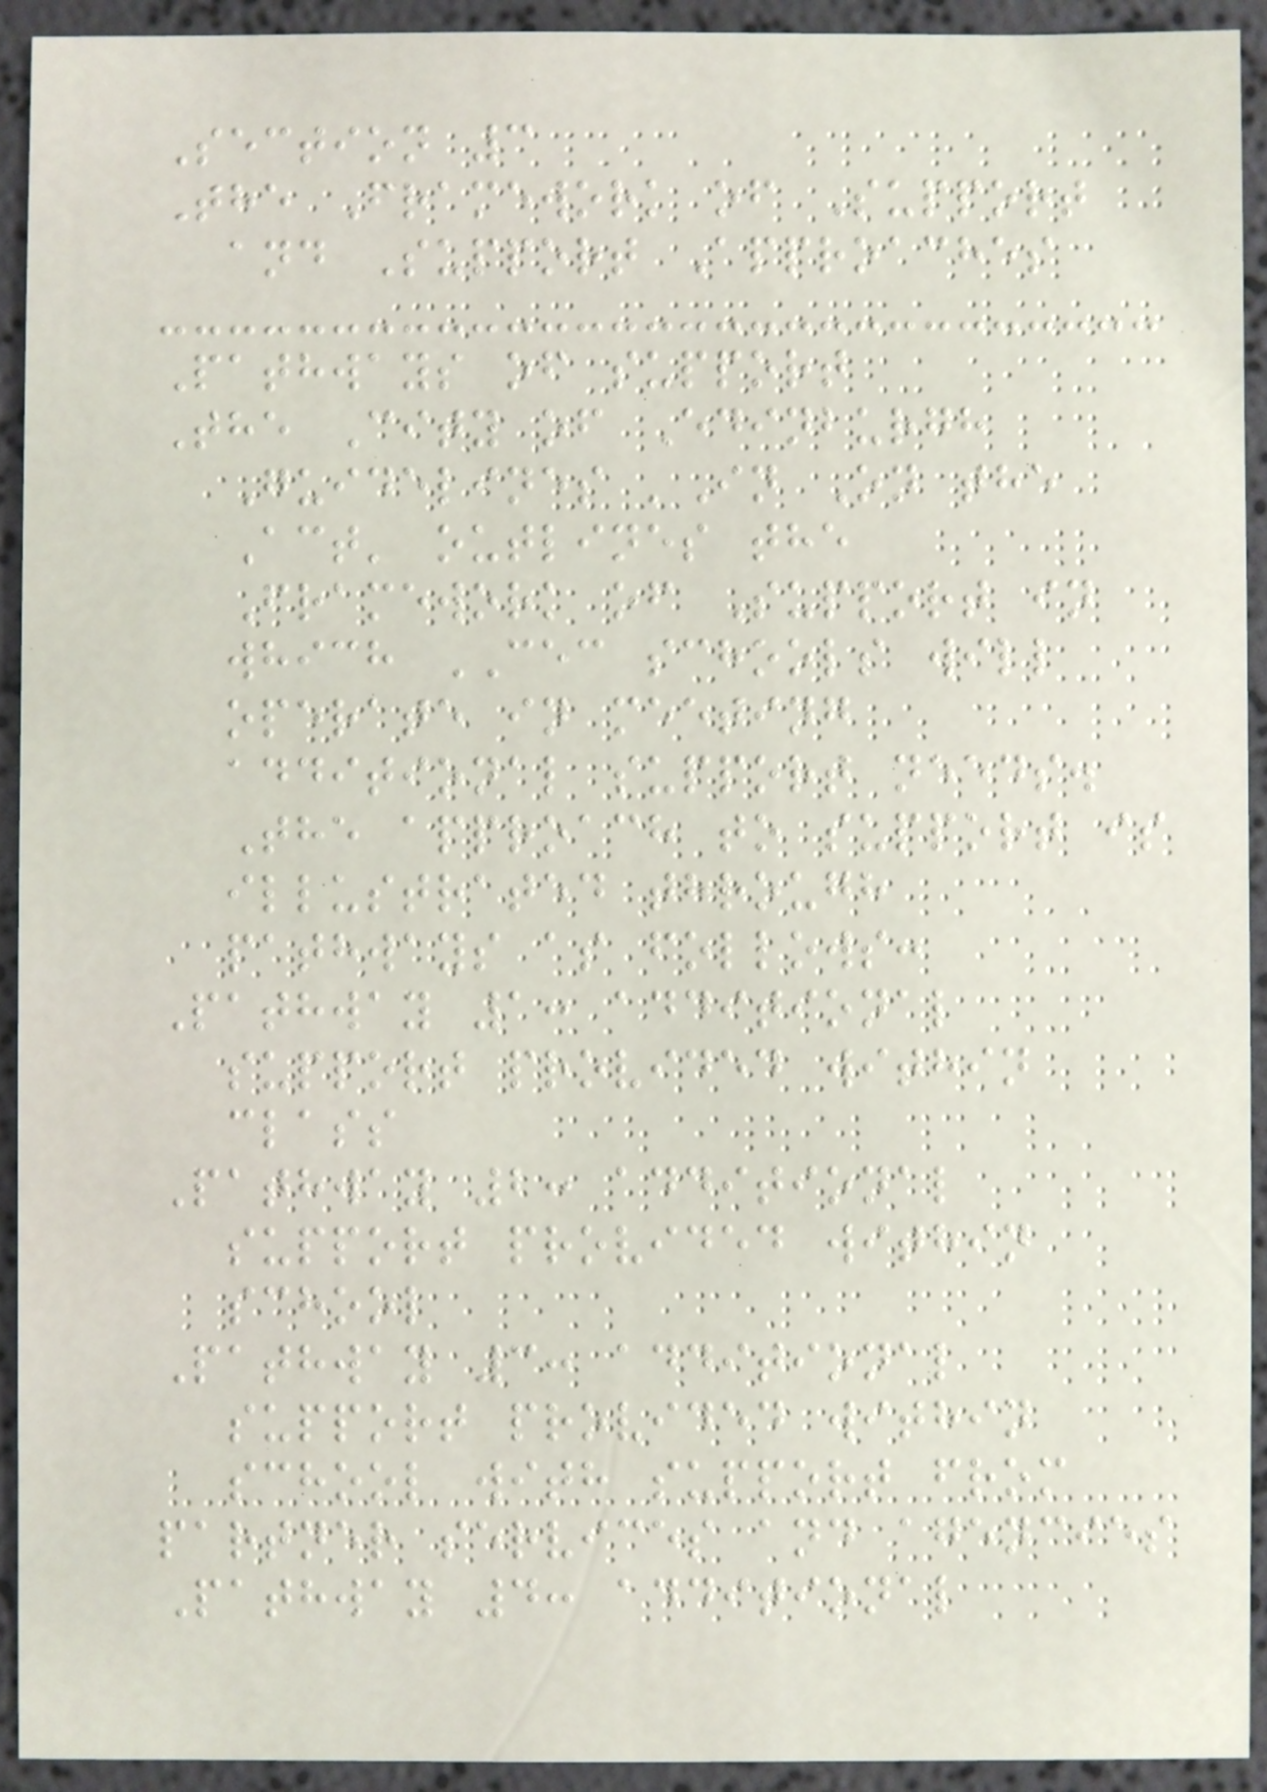Section 3
The Framework of Support
and Support Approaches
Pathways of support
The City of Edinburgh
Guidelines 'In On the
Act' outlines the
Framework of Support in
which CEC schools will
operate in meeting
additional support needs.
The approach to support is
illustrated through
pathways as follows:
Pathway 1: additional
support provided within
class
Pathway 2: additional
support provided within
school
Pathway 3: additional
support provided within
school with support from
partner services and agencies
Pathway 4: additional
